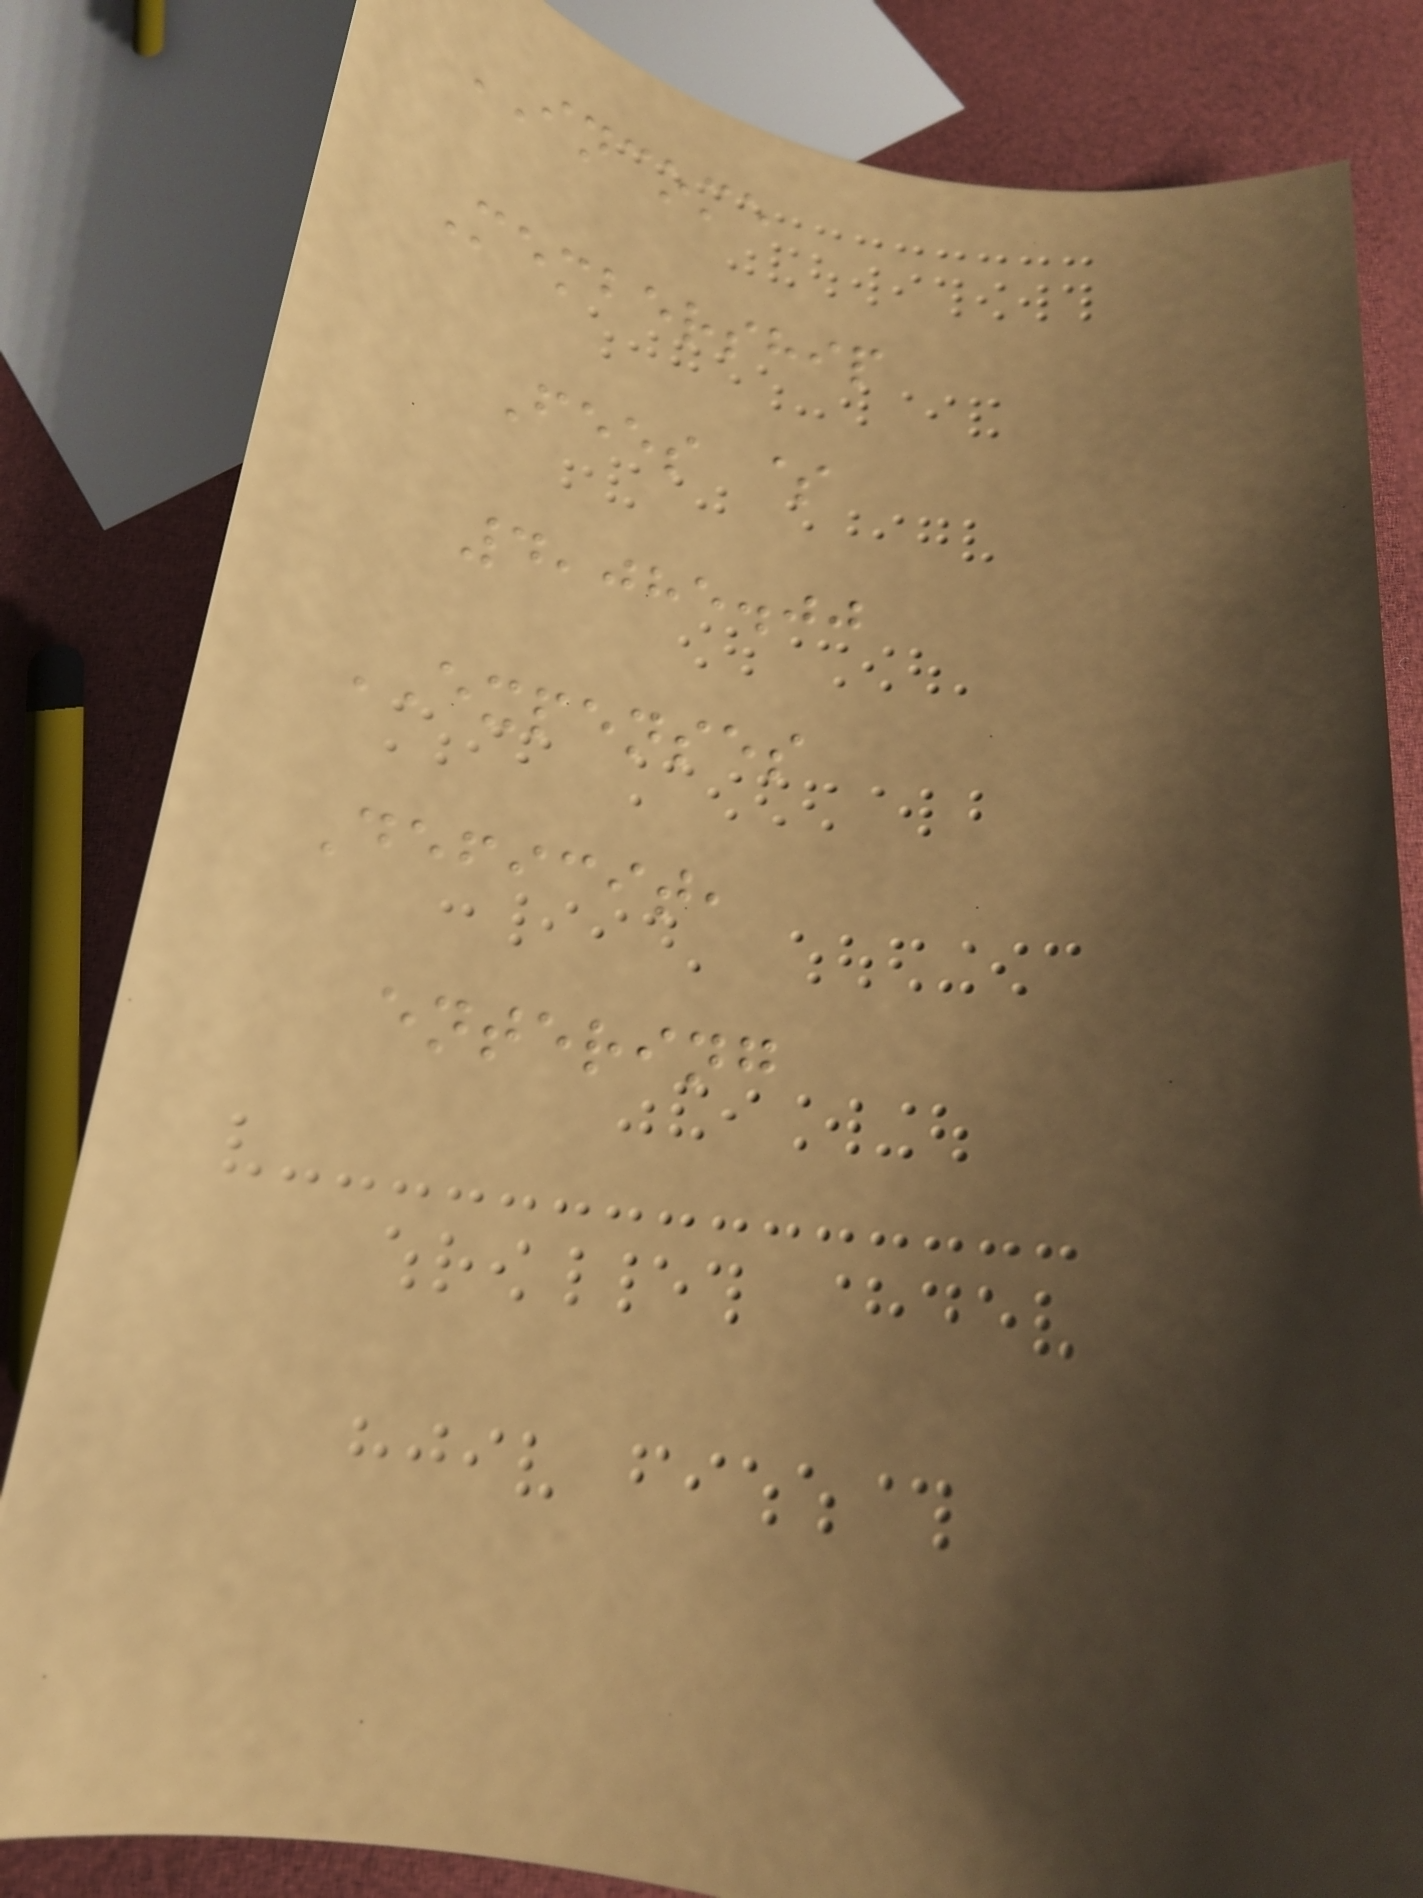INCOME
Membership
Fees $
4,085.00
EXPENSES
Deficit,
entering
